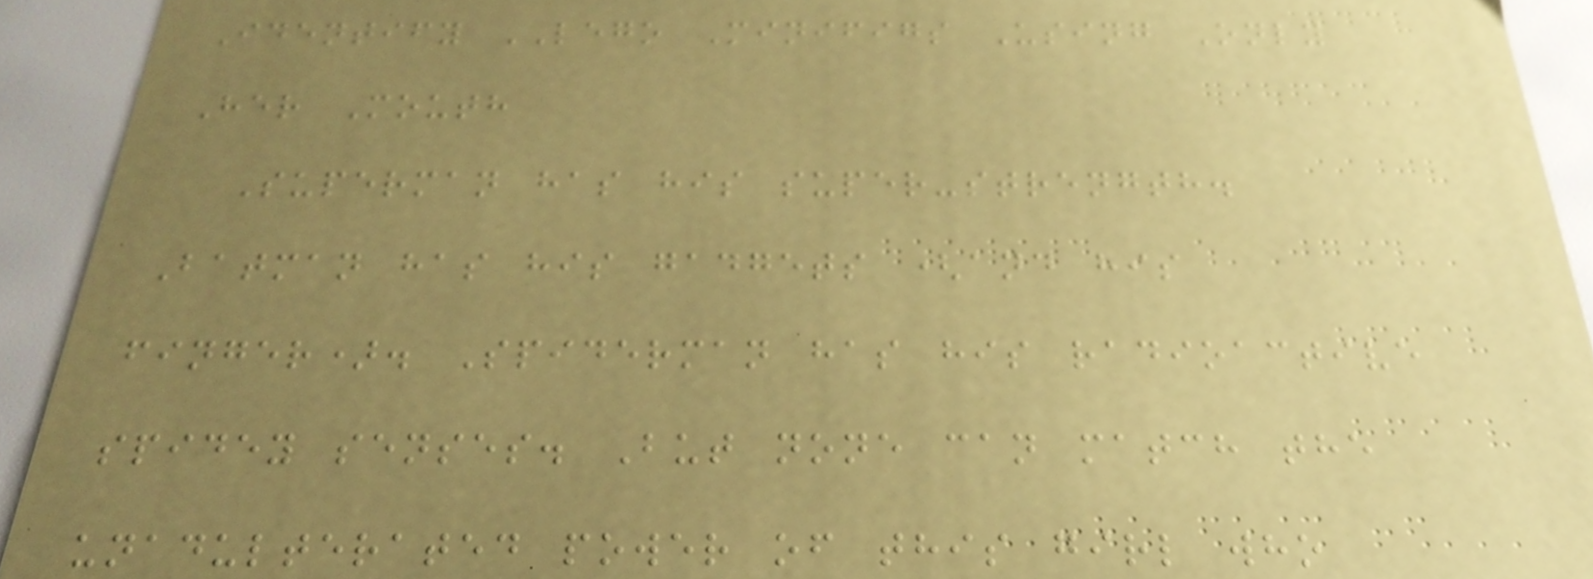Identify LEGO Minifigs Using Only
Her Mouth
Superman has his super-strength.
Batman has his gadgets (and his
finger). Spiderman has his radioactive
spidey senses. But none can match the
unadulterated power of this girl who
